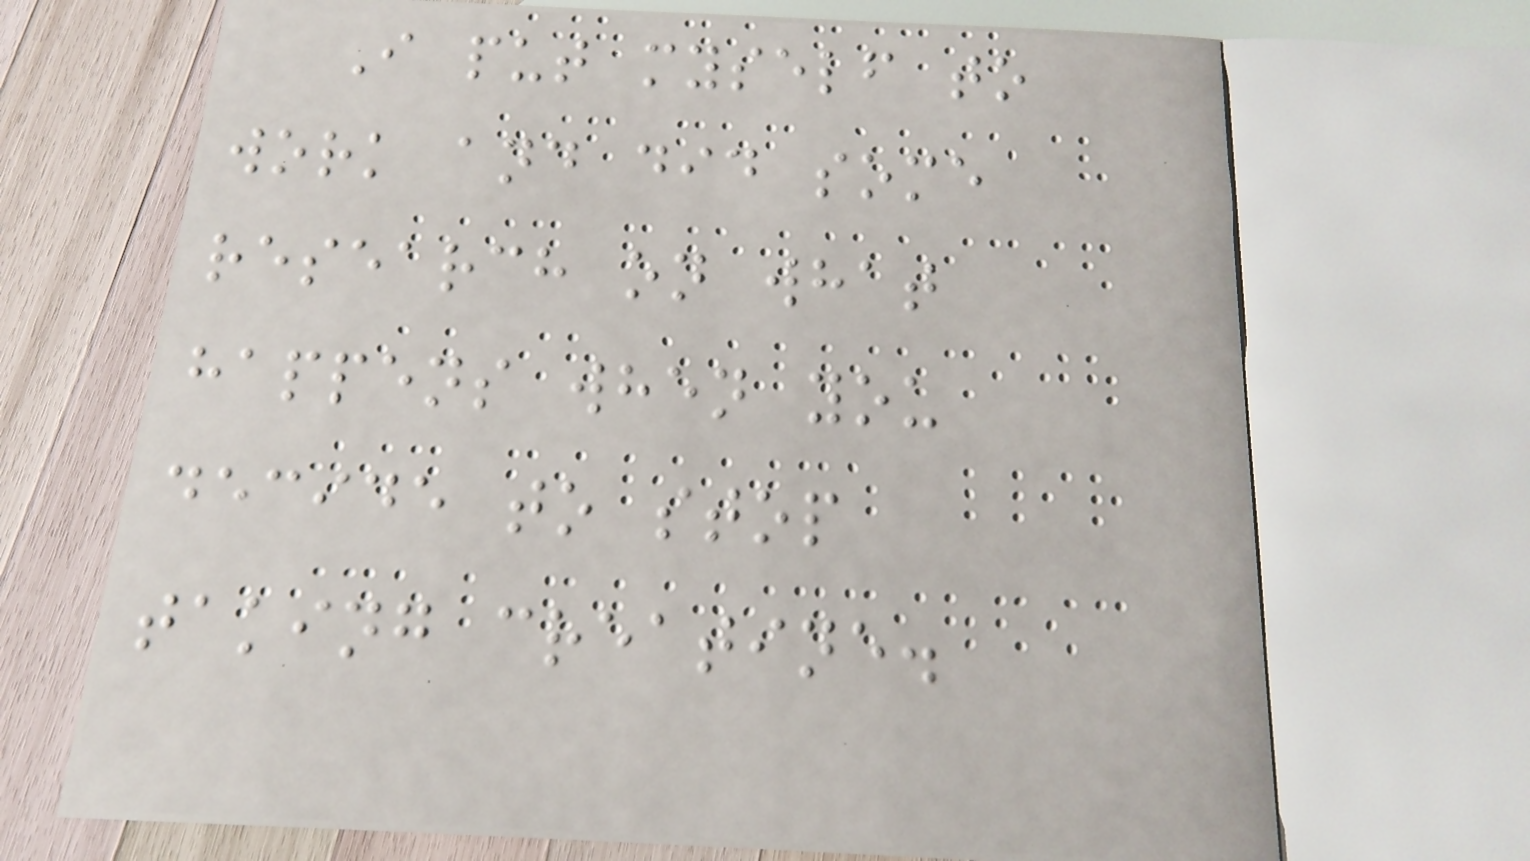I put myself to
work and did some
research on what
happens when you
decide to stop
taking creatine.
